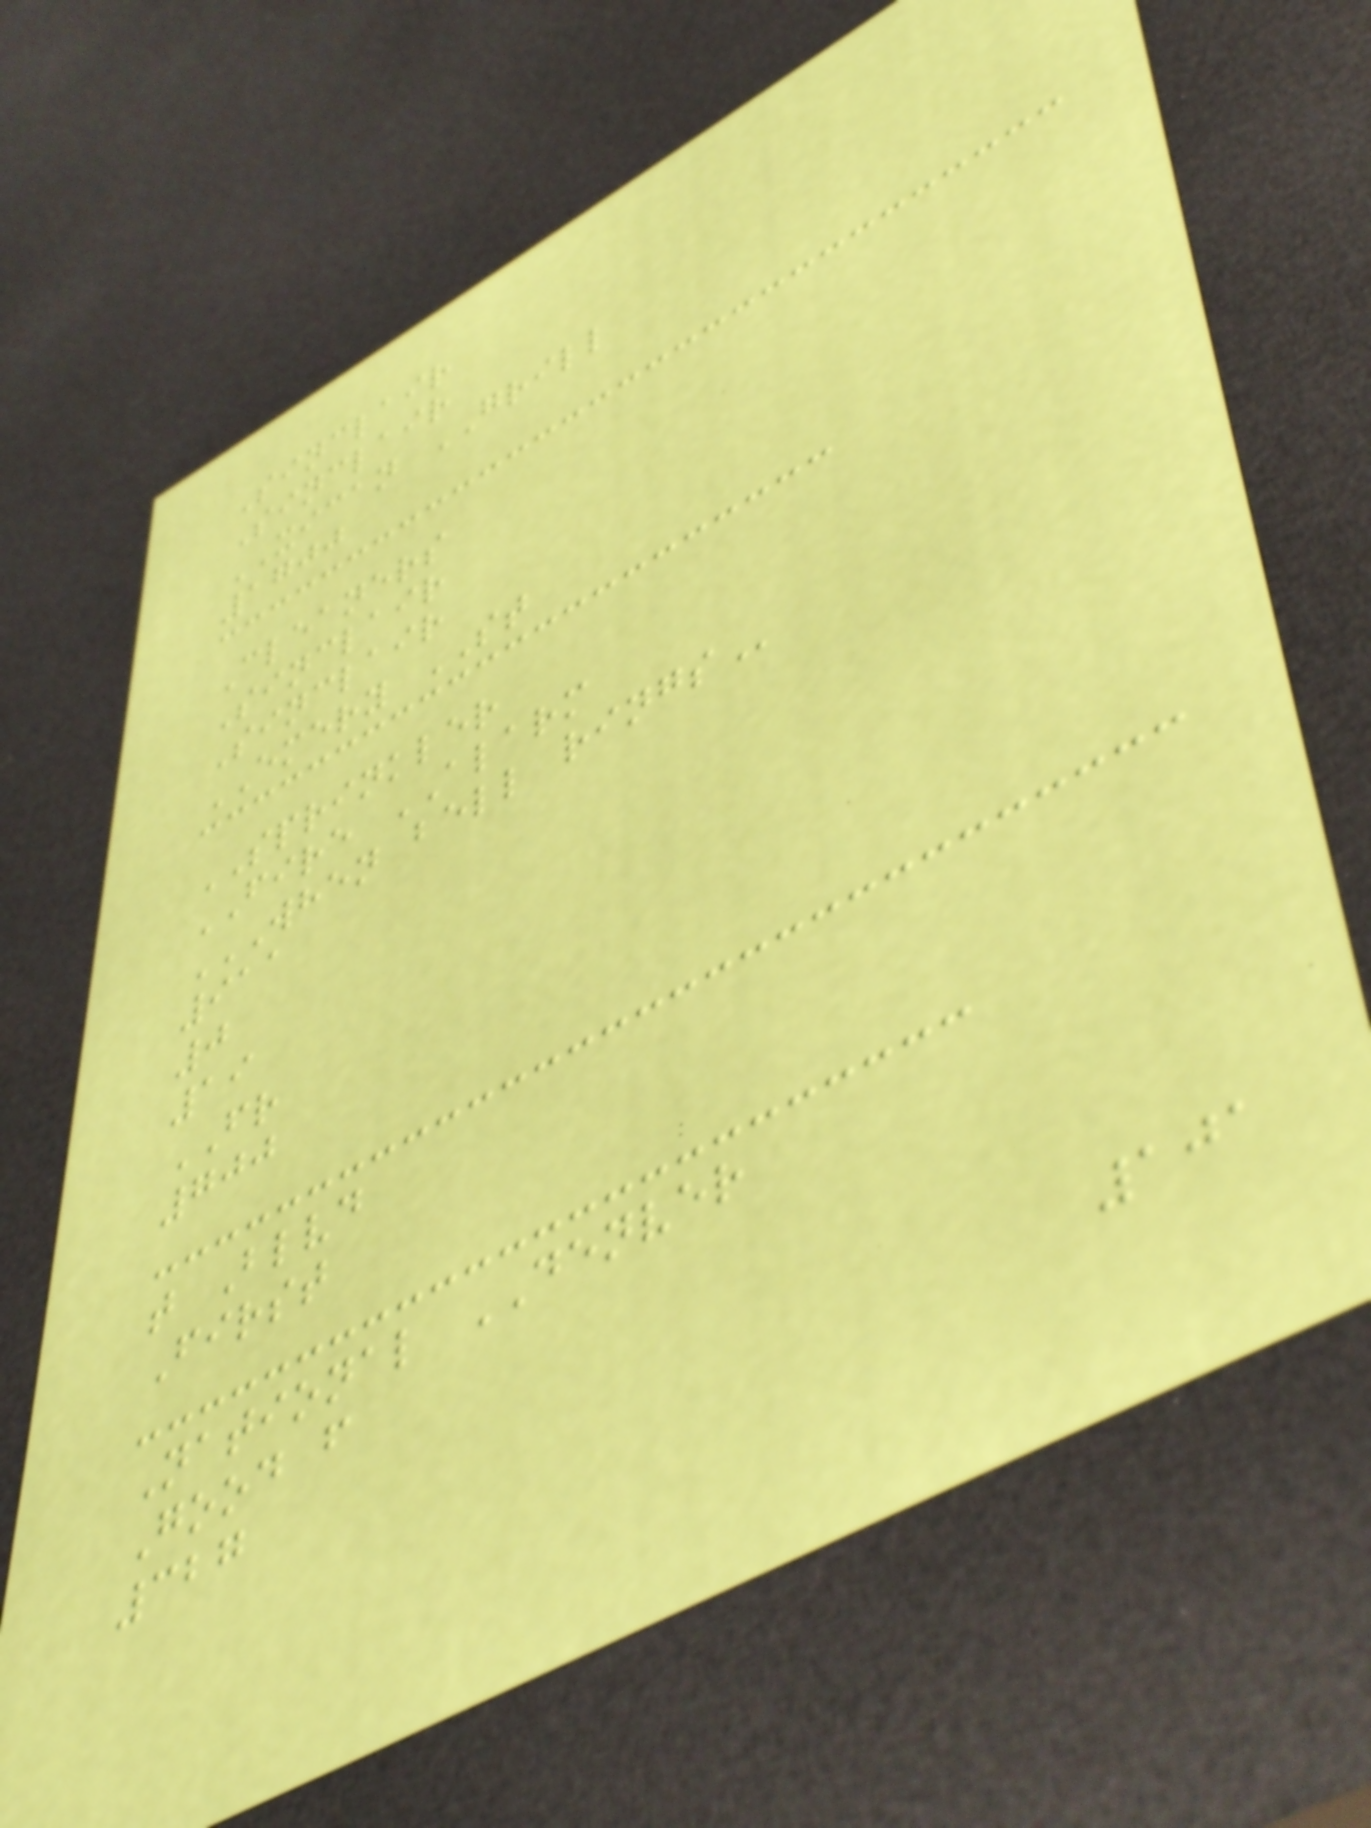Sinclair
Sinclair
XICAN GRILL
1700
Cleaners
Sinclair
Sinclair
EMERY ST
SPRINKLER
FIRE ALARM
WHEN BELL RINGS
911
0
19
FR
700
t Blvd
First
National DENVER
Good f
327
101
